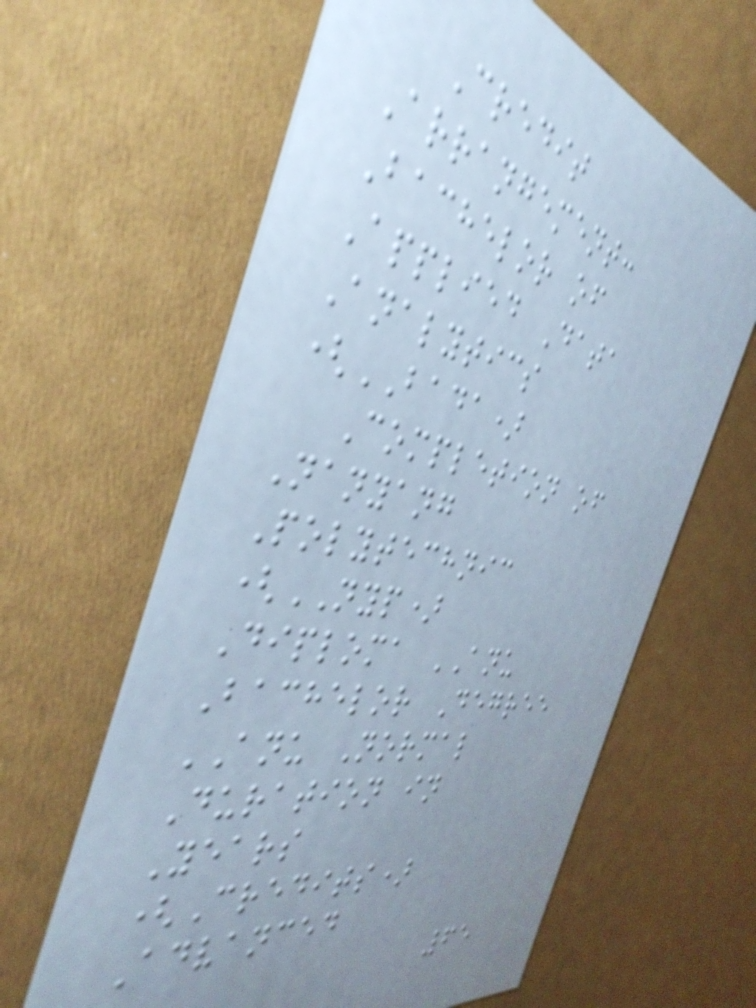Credit
Arrangement:
Bachelor of
Applied Data
Analytics
(BADA)
Completion of
Nanyang
Polytechnic
(NYP)
Diploma ANU
Bachelor Degree
ANU Normal
Duration in
Years
(Credits)
Advanced
65
